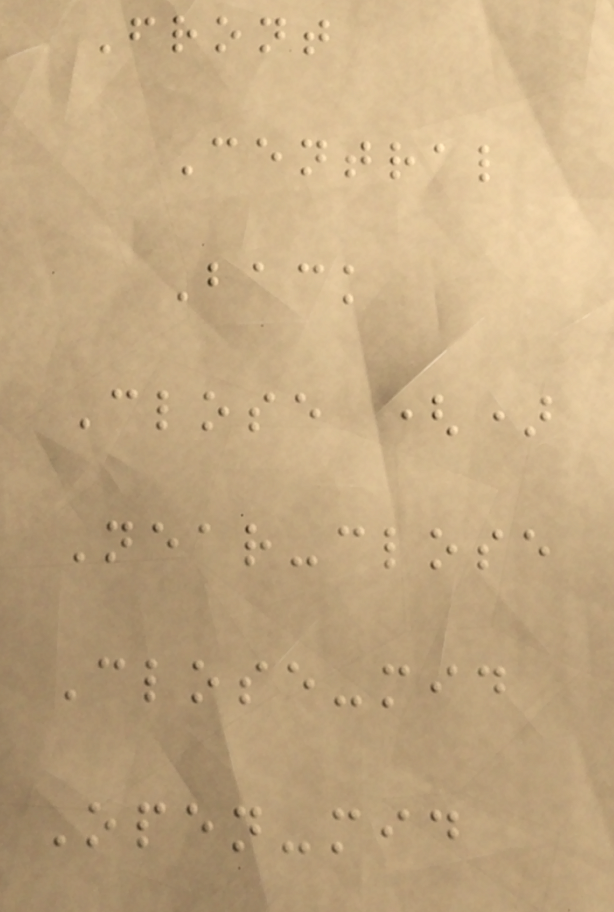Front
Central
Back
Close ()
Near-close
Close-mid
Open-mid
